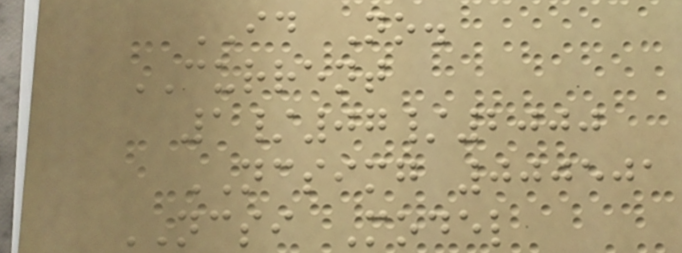ID No.
CURRENT
1/07/2000
NCSIMG 000501
NCSI Model
